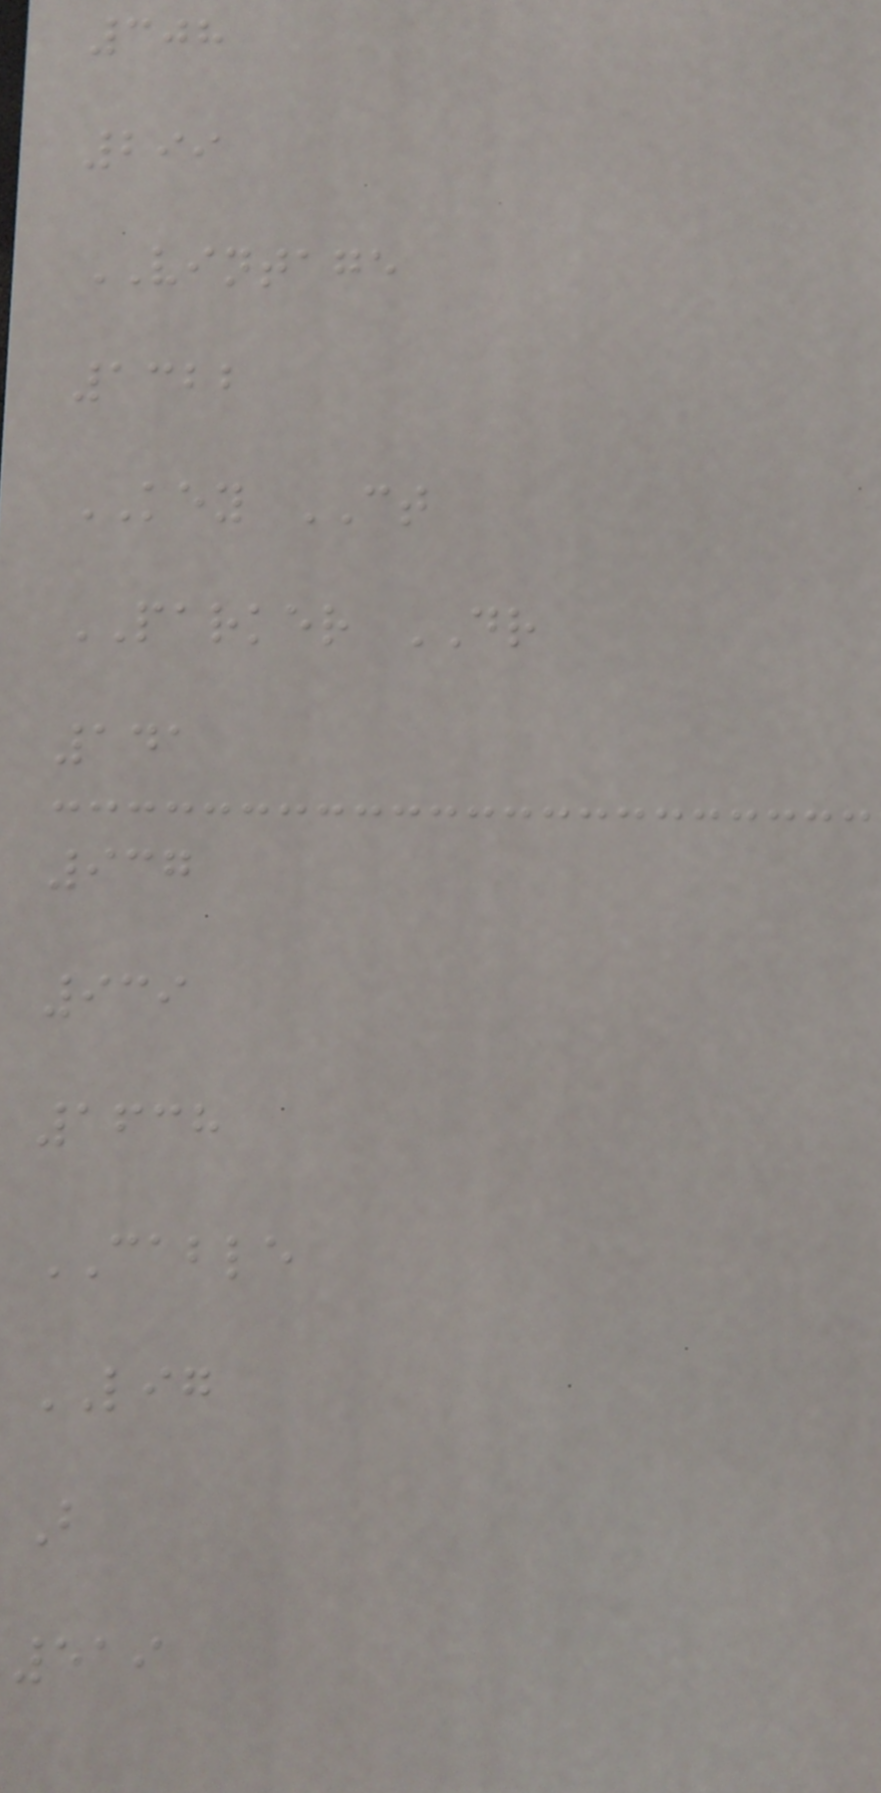308
299
VINTAGE
1322
KEY CT
PARKER DR
141
937
939
1638
CABLE
LIG
B
519
